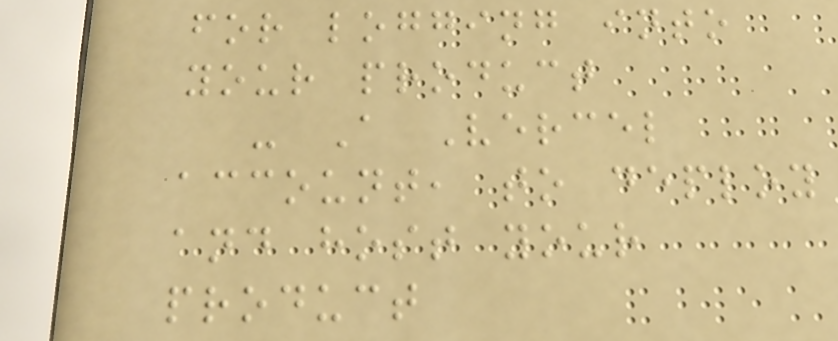for logging into
your product
- A Vercel
account, to deploy
and host your
product
